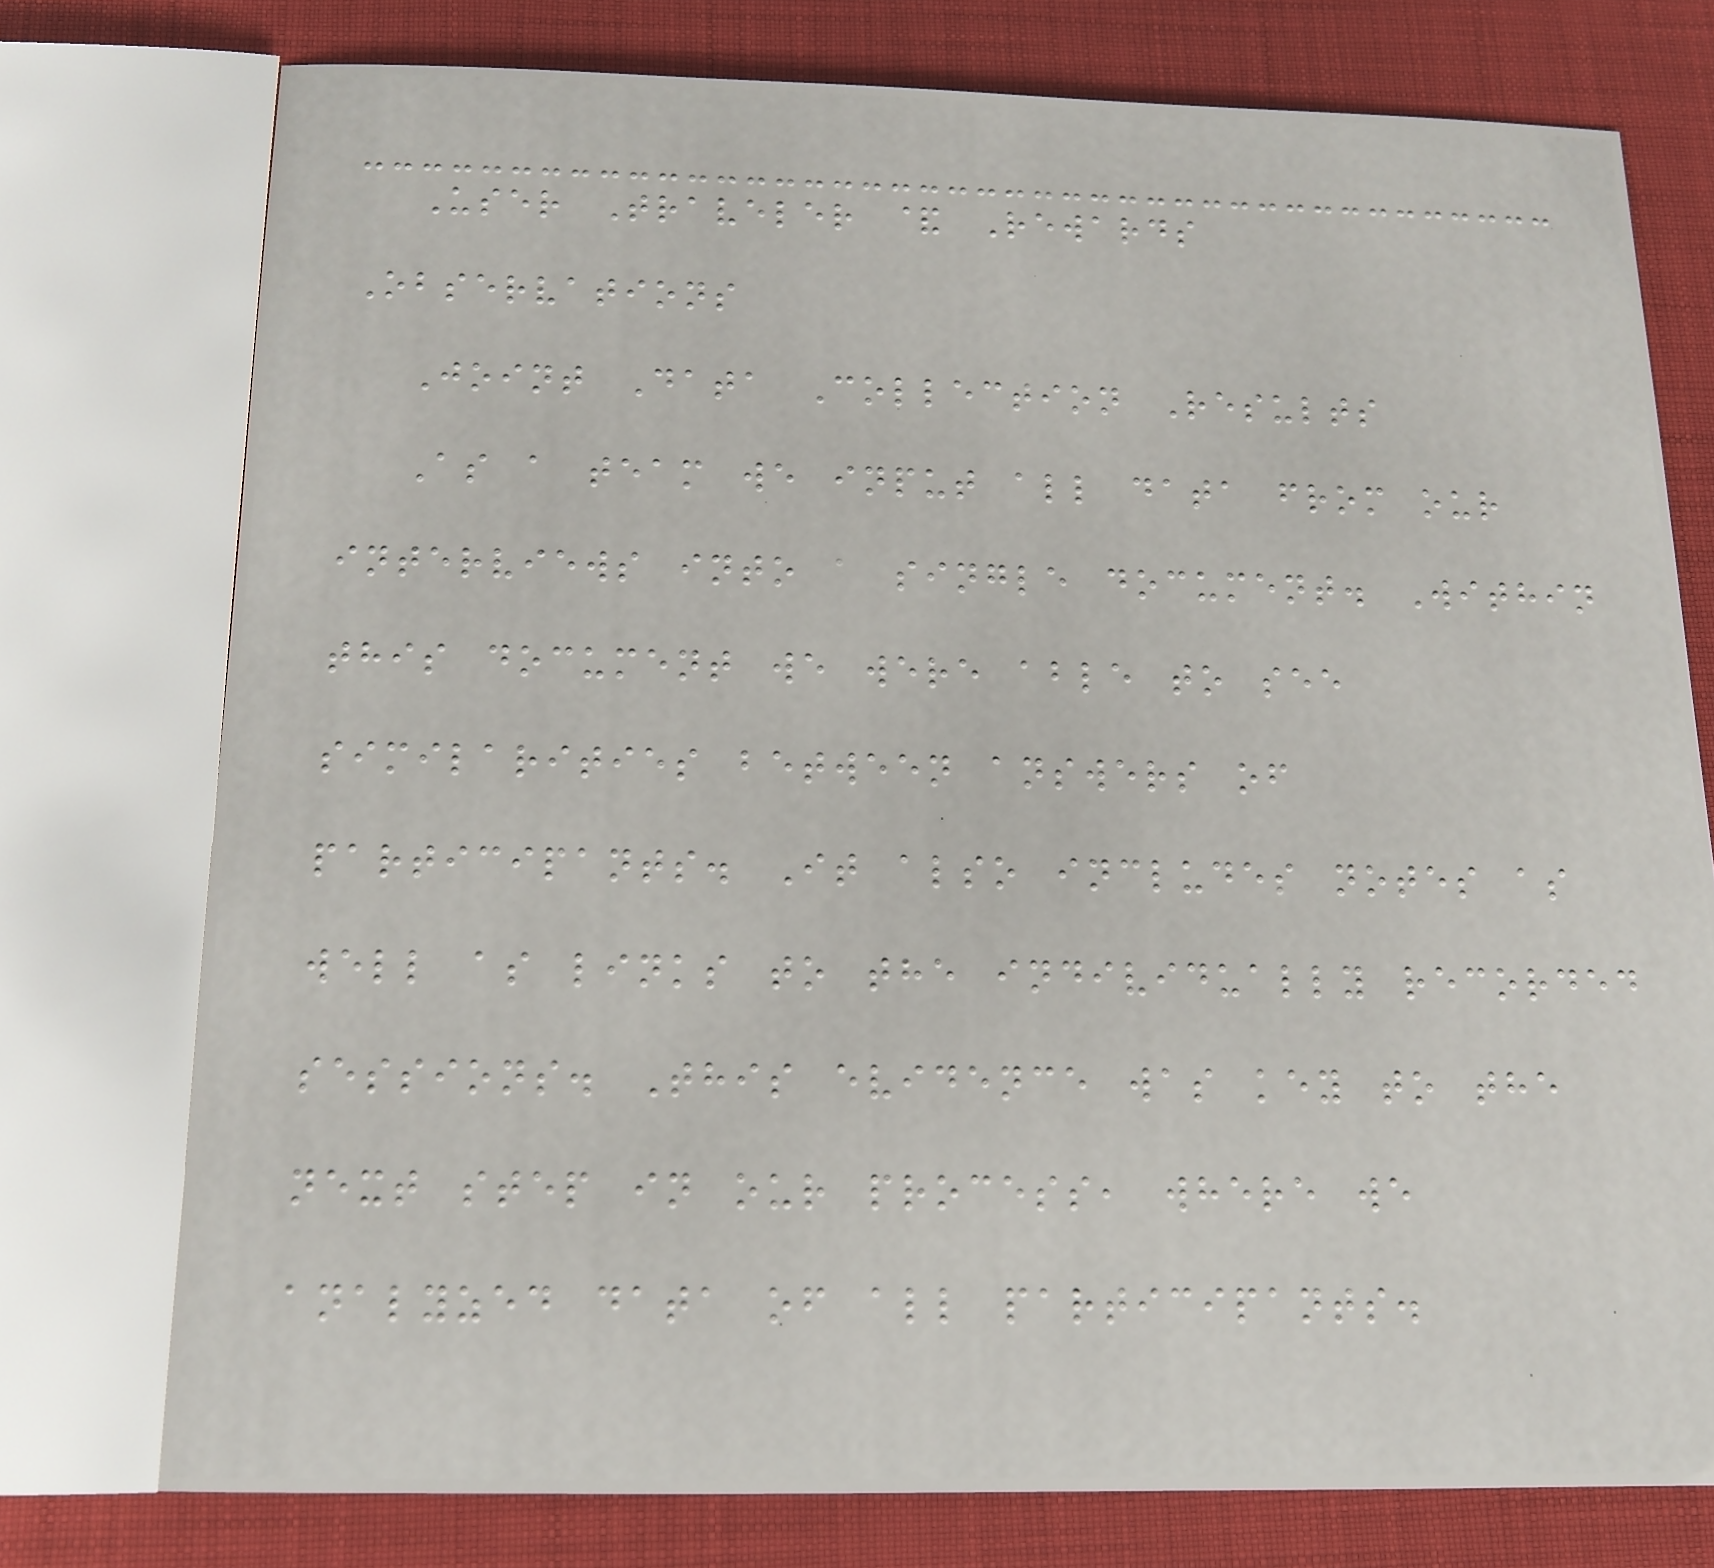User Traveler & Rewards
Observations
Joint Data Collection Results
As a team we input all data from our
interviews into a single document. Within
this document we were able to see
similarities between answers of
participants. It also includes notes as
well as links to the individually recorded
sessions. This evidence was key to the
next step in our process, where we
analyzed data of all participants.
